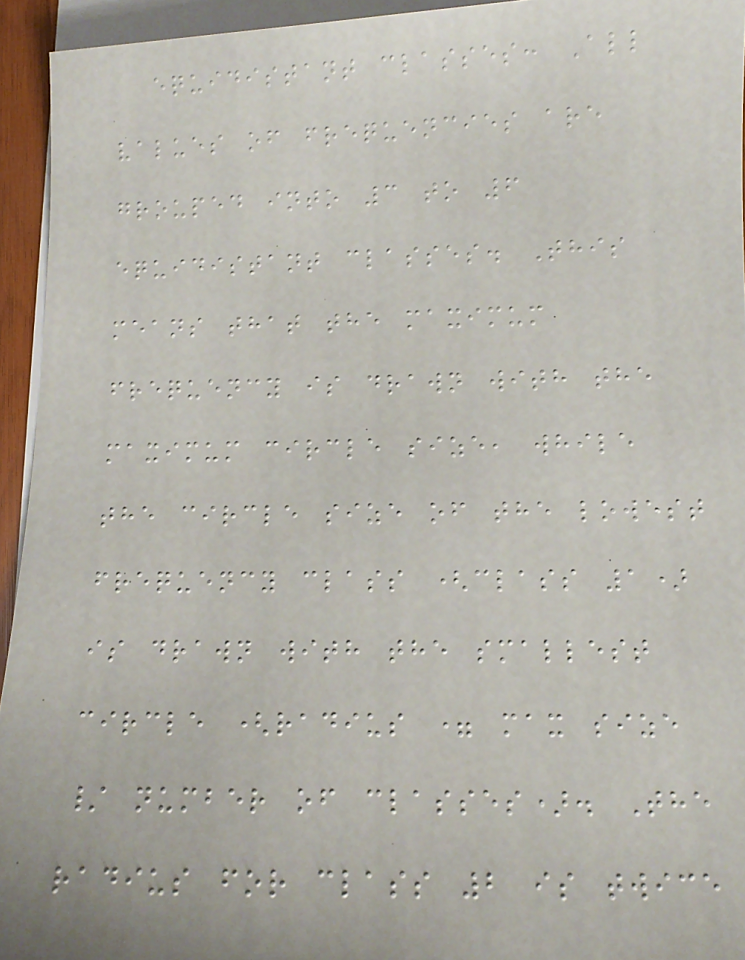equidistant classes: All
values of frequencies are
grouped into 3 to 6
equidistant classes. This
means that the maximum
frequency is drawn with the
maximum circle size, while
the circle size of the lowest
frequency class (class 1)
is drawn with the smallest
circle (radius = max size
/ number of classes). The
radius for class 2 is twice
